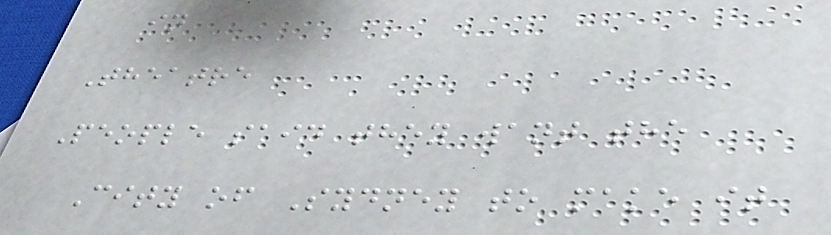in
Theatre
People said they want the
City of Sydney to make it
